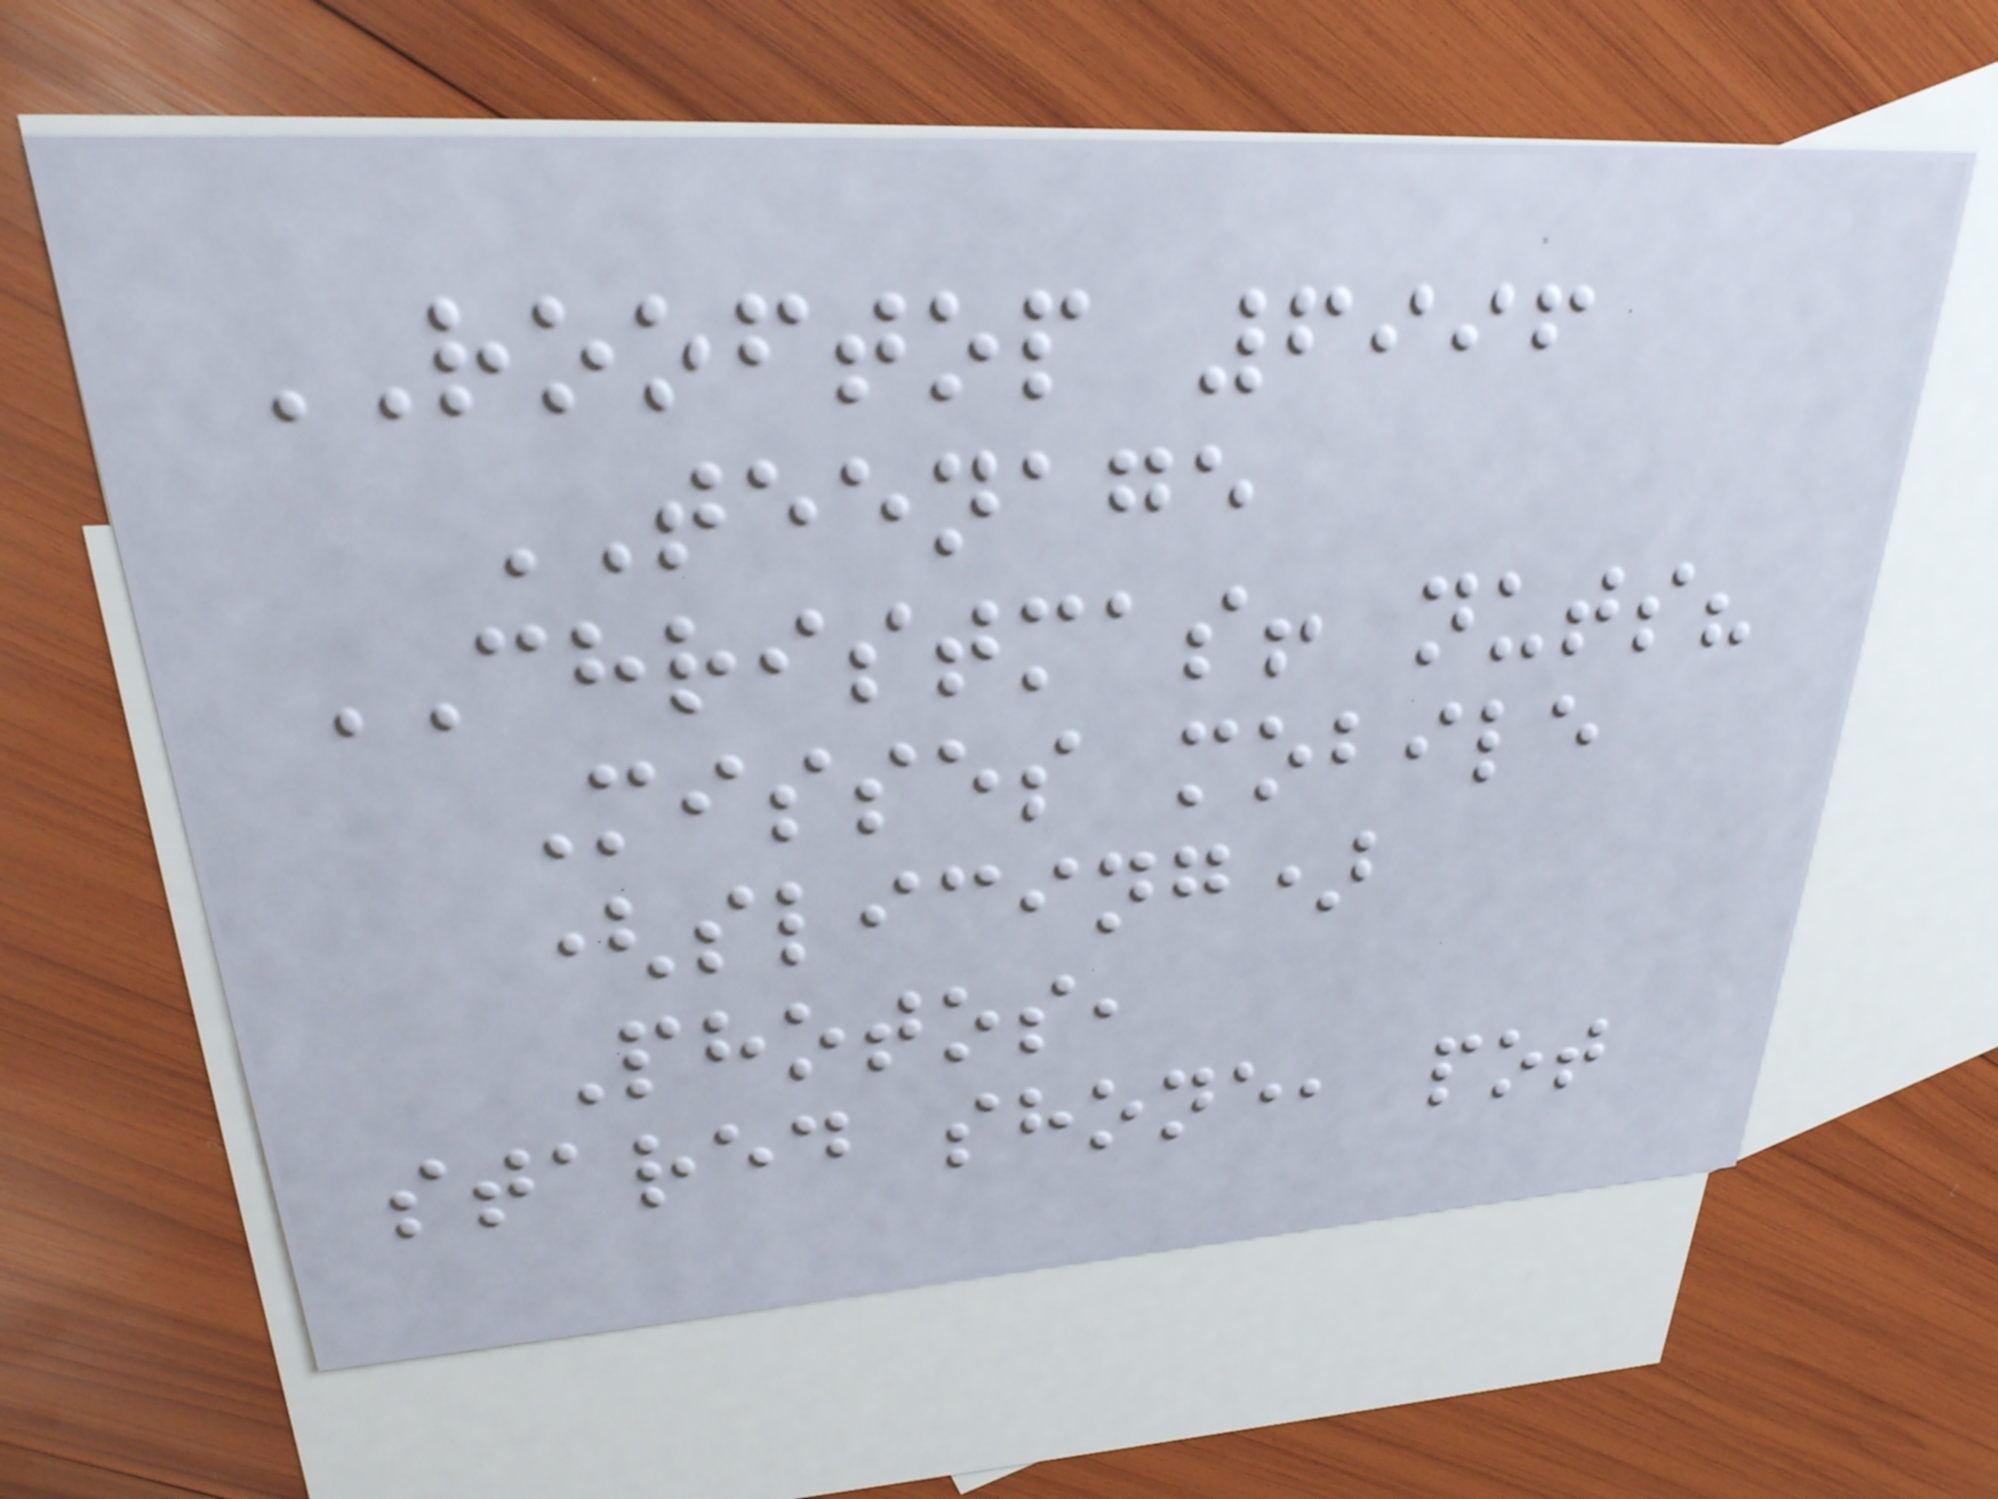ROOFTOP 6996
TEENAGE
CHRISTMAS! nuts?
Misses mobile
(slicing)
Photos,
stared shone, pot
